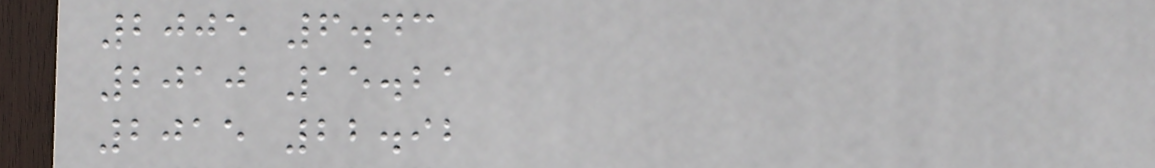2005 6.43
2010 15.21
2015 22.92
